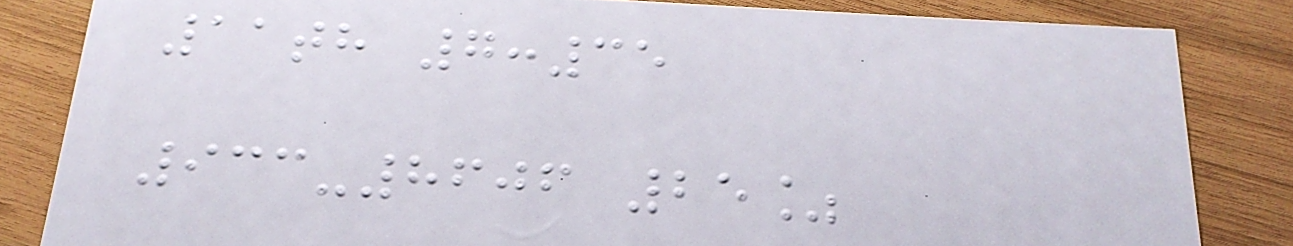11th 7:35
933-8606 25%
